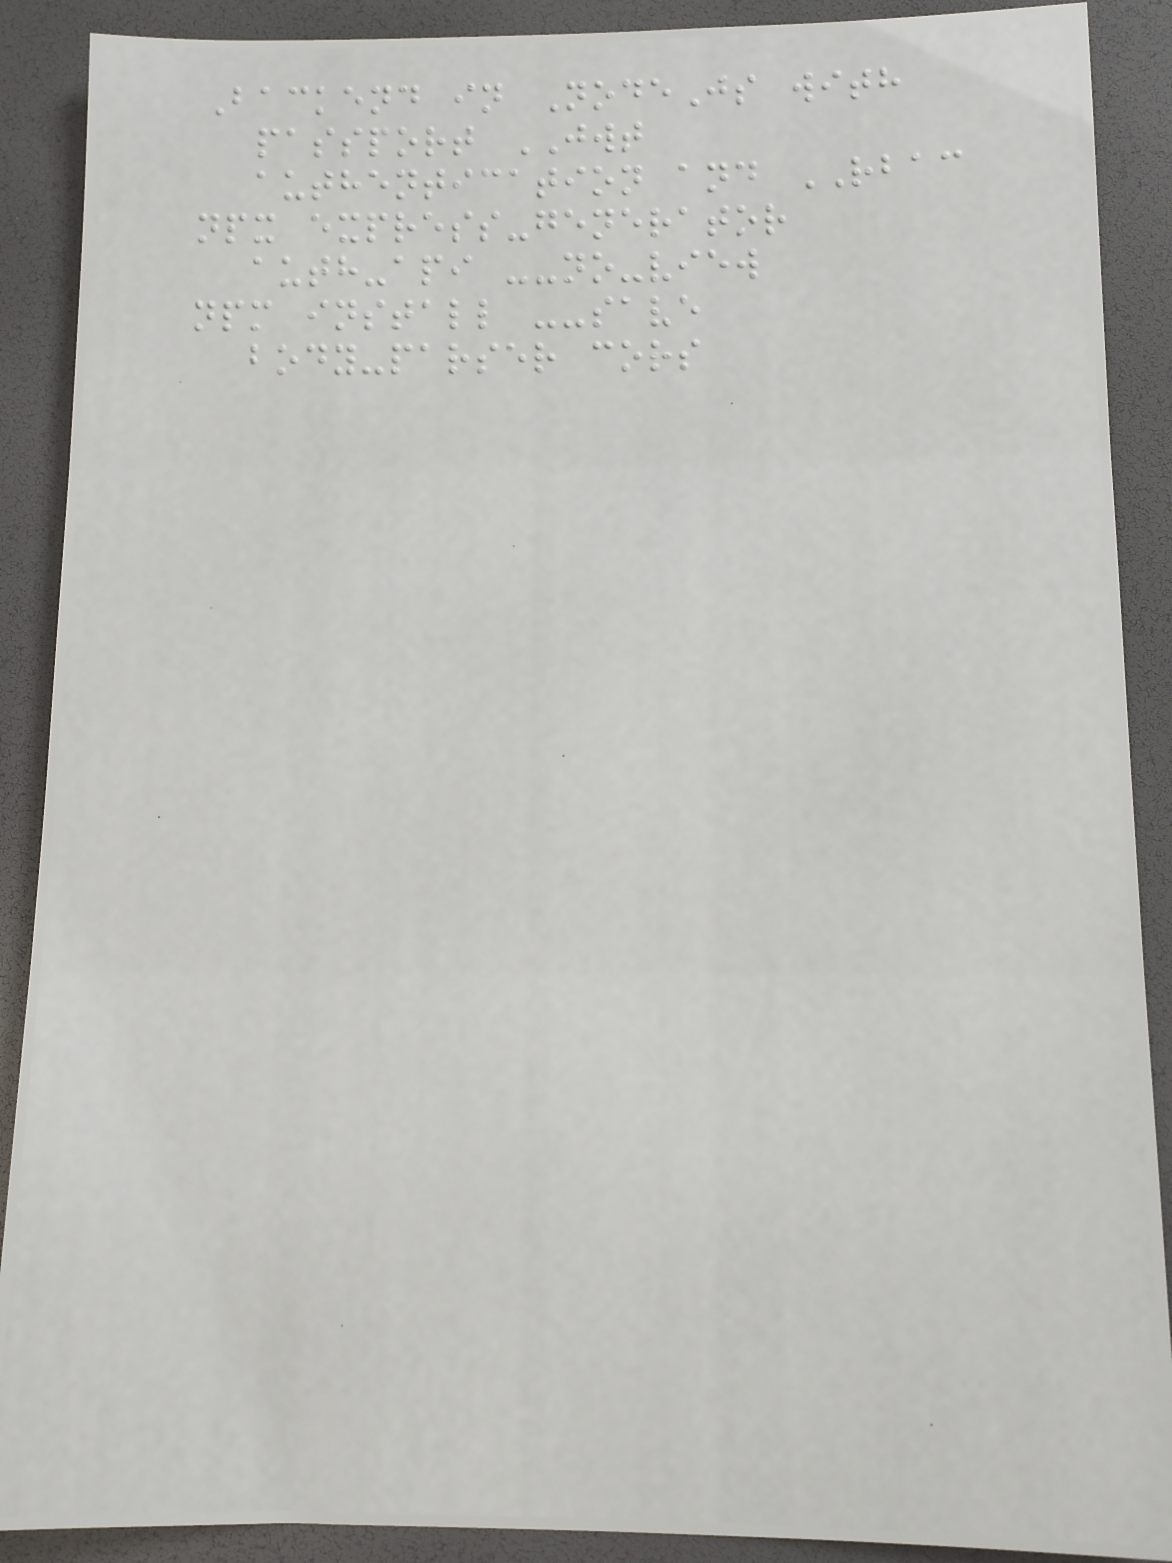Backend in NodeJs with
passport JWT
authentication and RBAC
npx express-generator
auth-api --no-view
npm install --save
body-parser cors
